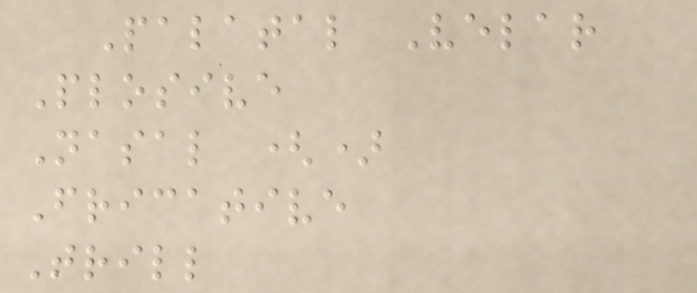Palatal Velar
Plosive
Nasal ()
Fricative
Trill
